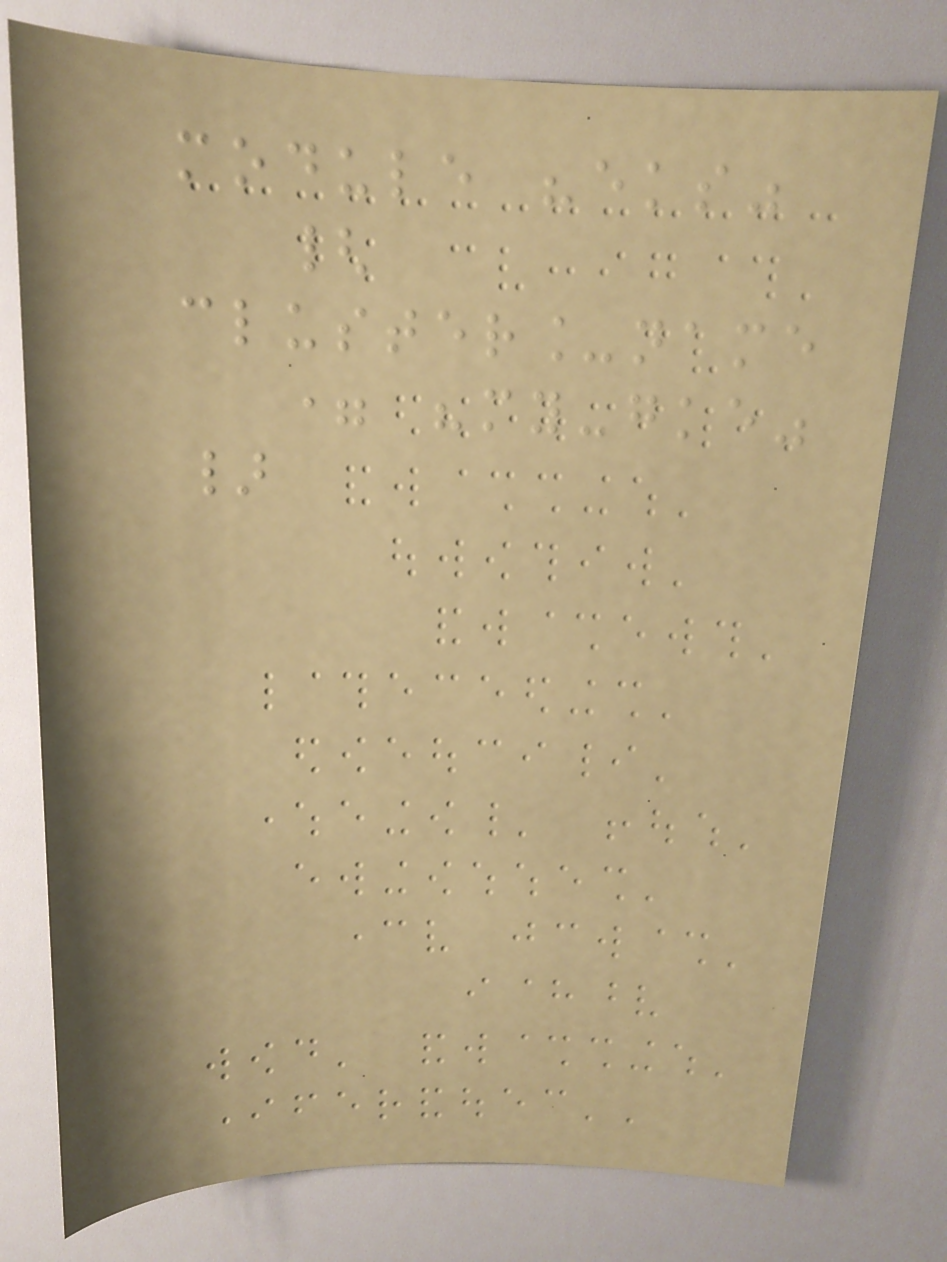module "eks"
{
cluster_name
= "my-gke"
}
